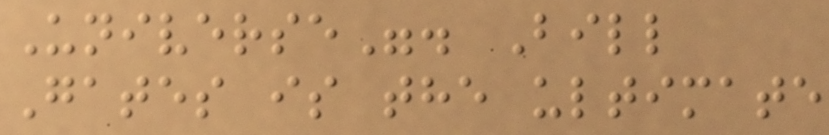Universe". Bill
Gates is the ultimate
